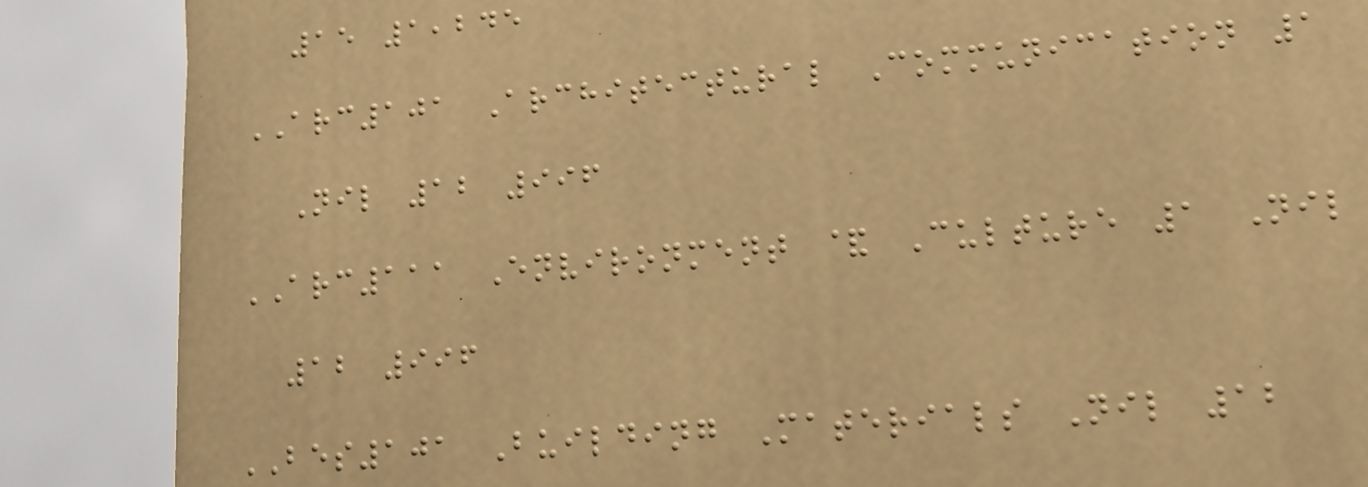15 1,245
ARC101 Architectural Communication 1
Nil 12 996
ARC111 Environment & Culture 1 Nil
12 996
BES101 Building Materials Nil 12
